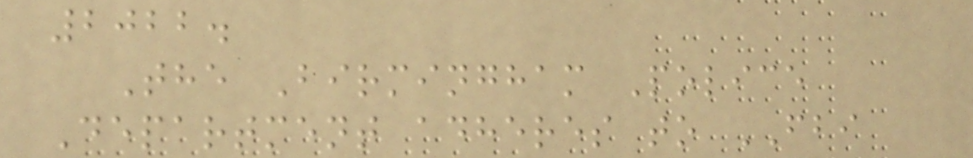2022.
The Birmingham Police
Department adheres to FBI
